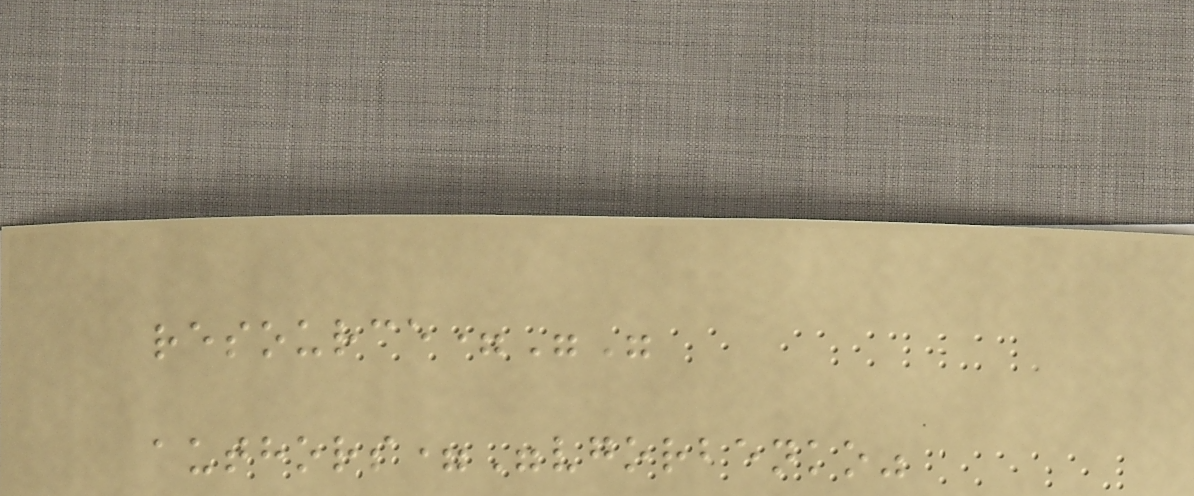resource=""
authors="vgorbenko"
